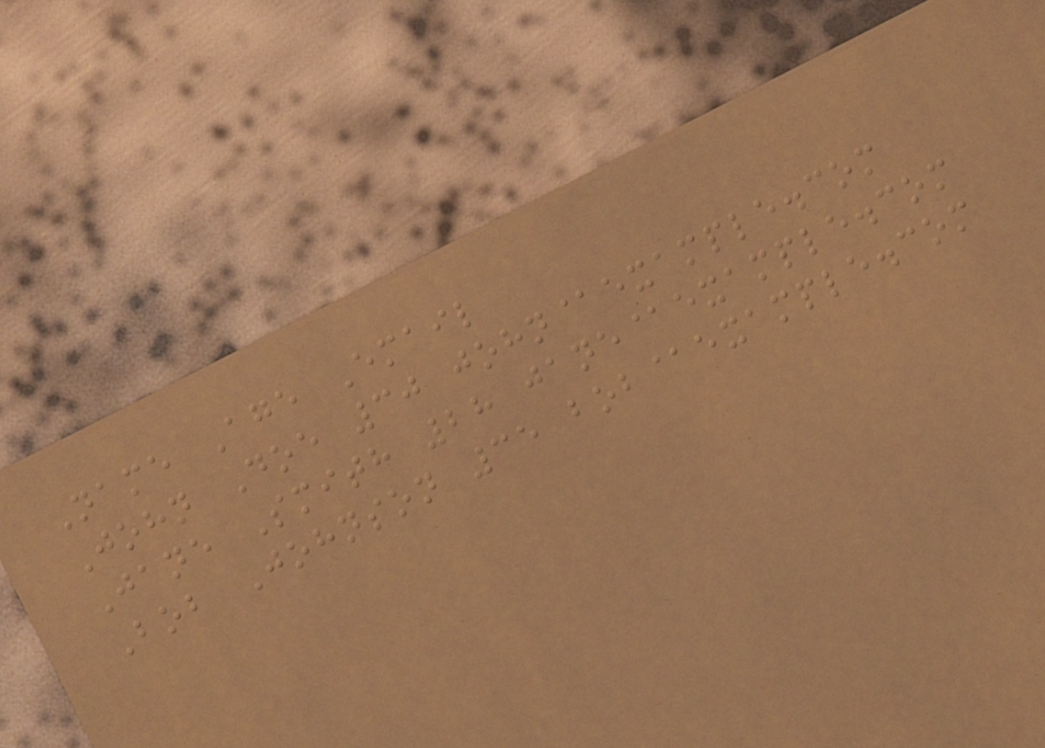Name Age Email
John Doe 30 john@example.com
Jane Smith 28 jane@example.com
Bob Johnson 35 bob@example.com
